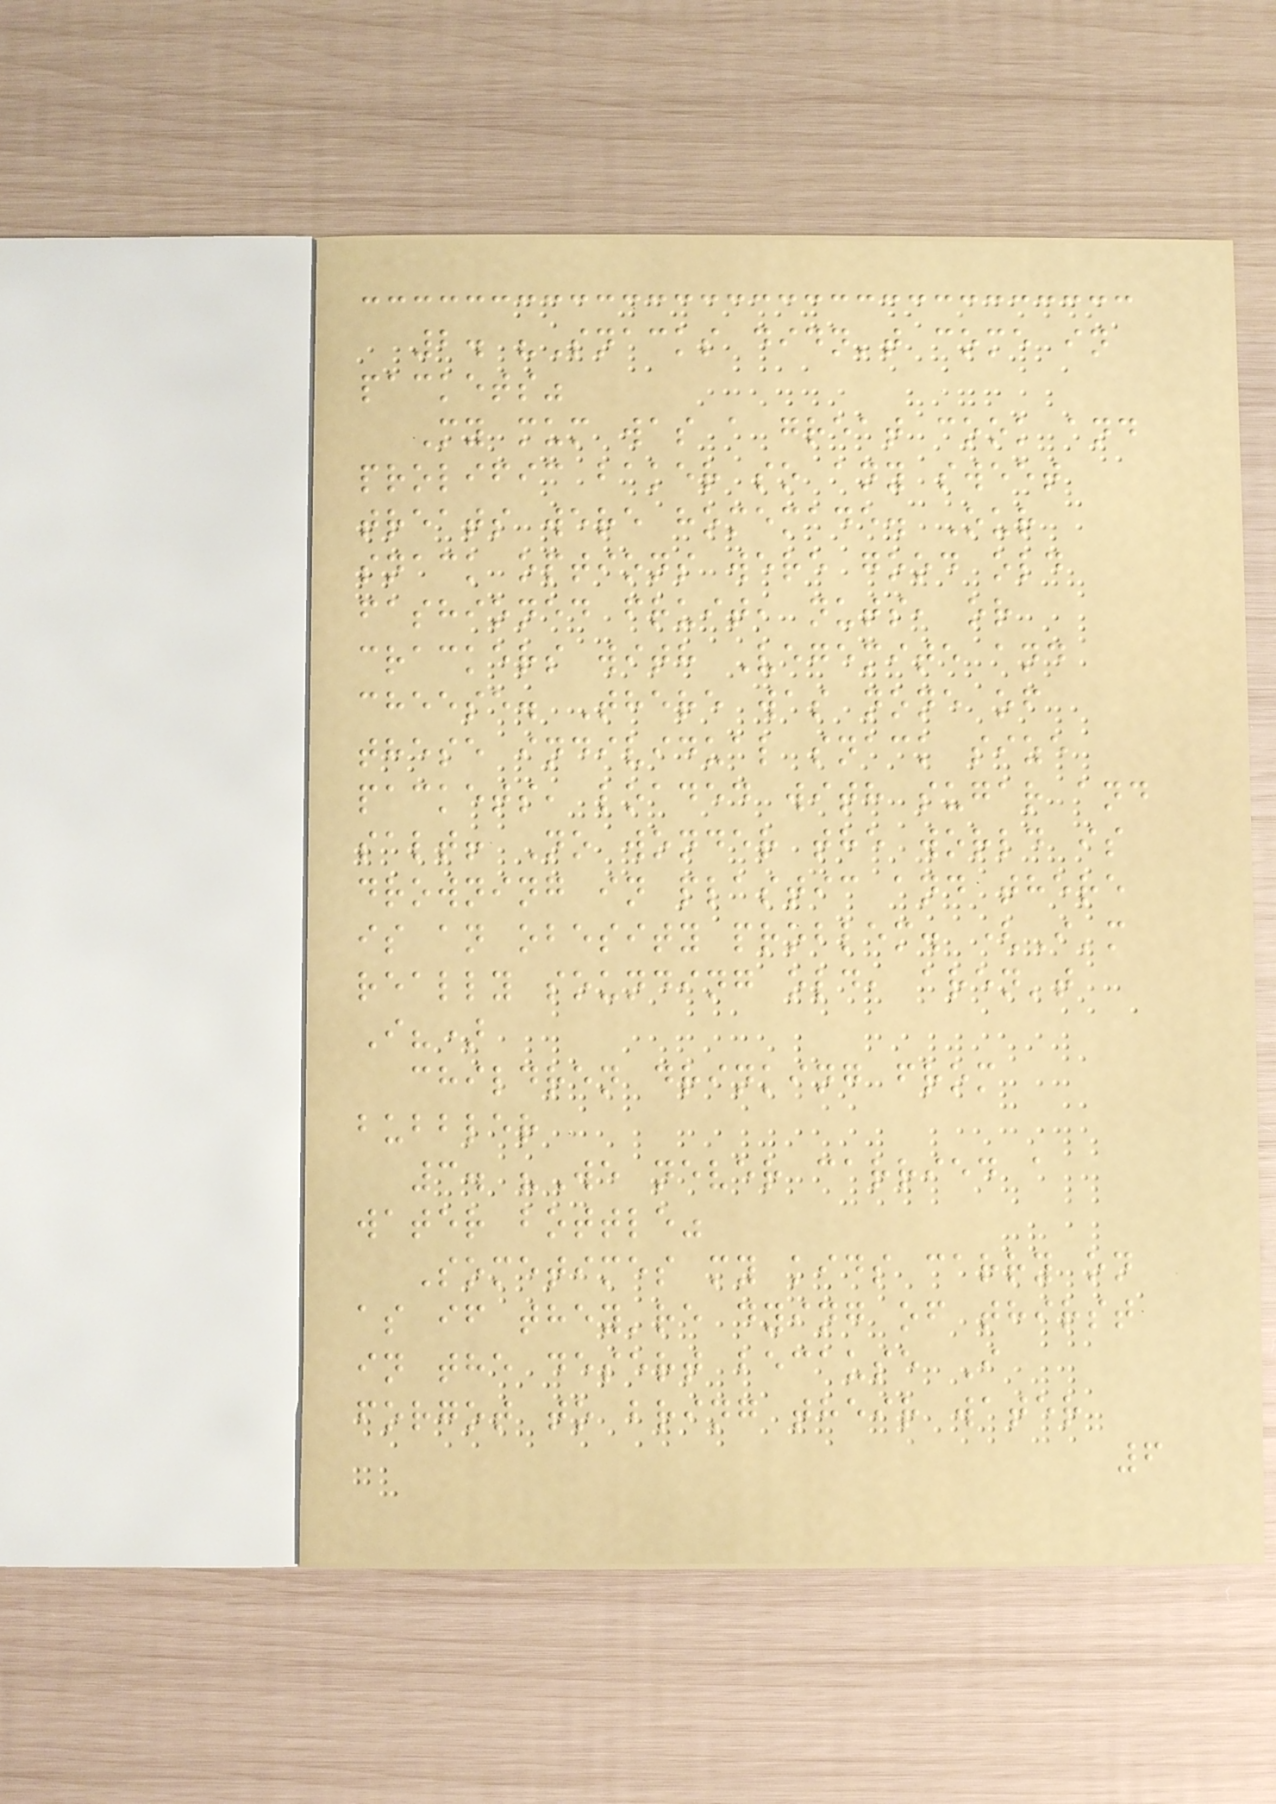2. "Snacks didn't come in
packets"
My mum was a great cook and
prolific baker so any sweet
treats were homemade. Our
snack options were good old
fashioned fruit, nuts, or
crackers with Vegemite and
cheese. There was none of
these individual snack size
packets, loaded with sugar and
salt! No wonder the world is
drowning in plastic and there
is an obesity problem. (I'm
really sounding old, aren't
I?)
children drinking from
bubbler
3. "We never carried a
water bottle"
Sometimes my kids carry on
as if they're dying of thirst
in the desert because I
forgot to bring their water
6
